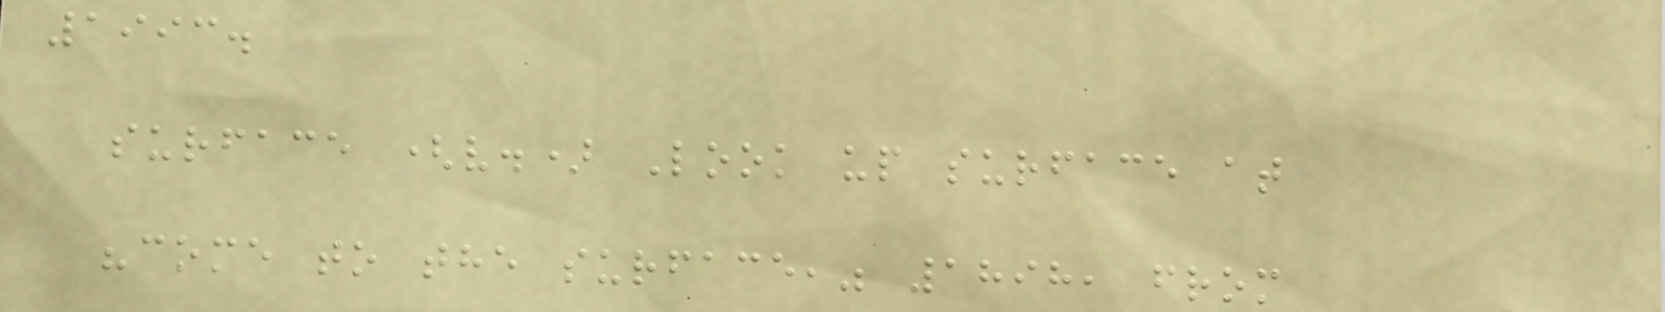1993.
surface (v.) Look up surface at
"come to the surface," 1898, from
